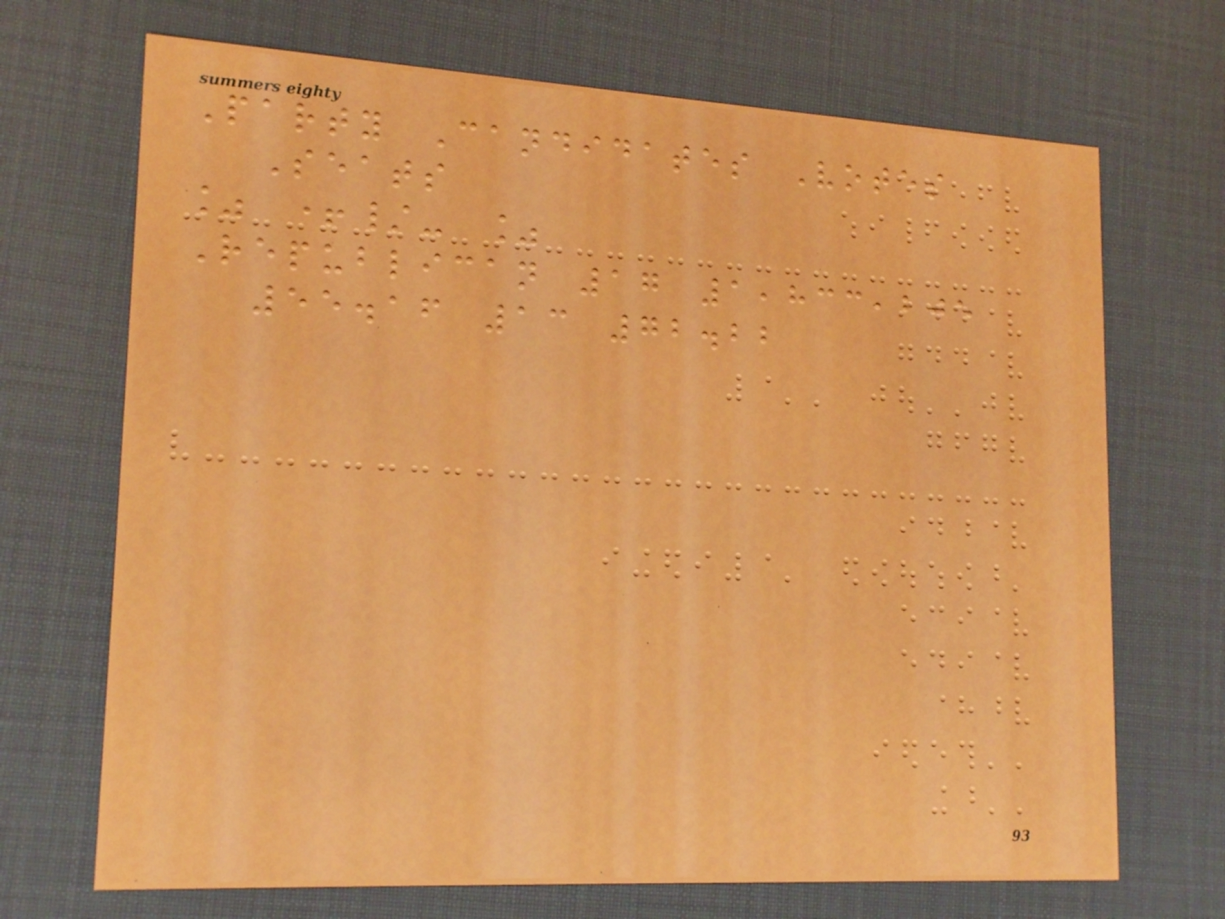Party Candidates Votes
Seats
% +/- %
Republican 17 1,833,205
55.16 13 72.22
